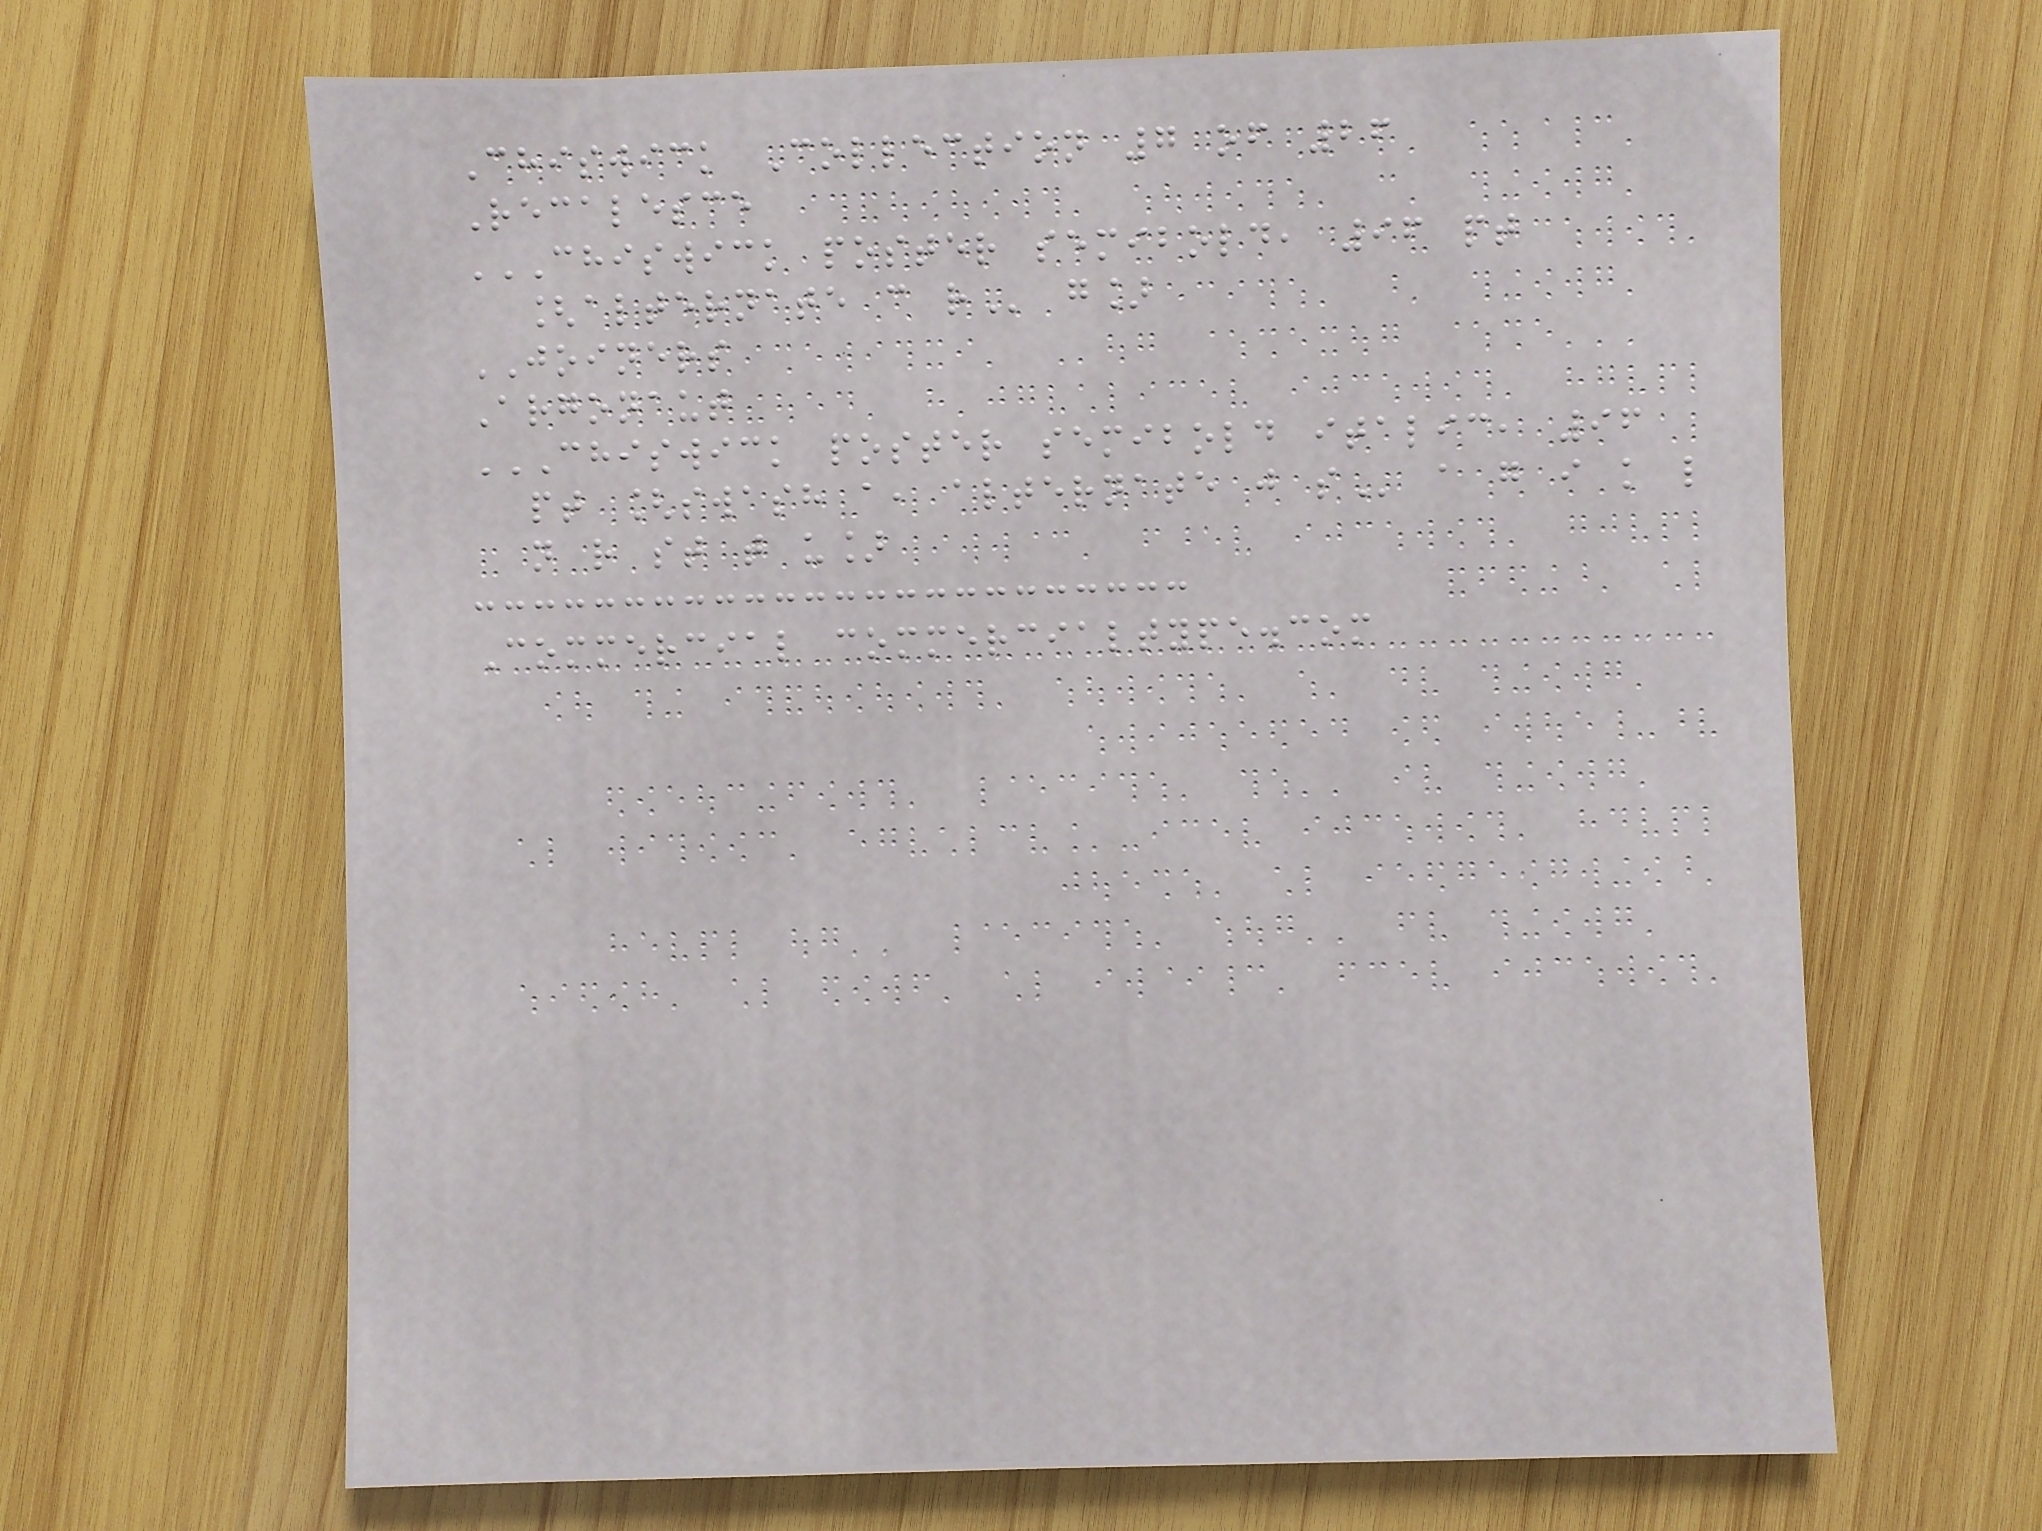Chiswick Collection 7 of 26
Recalesce
CHISWICK POSTER SEMIBOLD, 96 PT
[ALTERNATE C R g]
JOINERS
Argonaut
CHISWICK POSTER SEMIBOLD ITALIC, 96
PT [SWASH A, ALTERNATE J S a g i k l
n r st t u]
Commercial commercialtype.com
